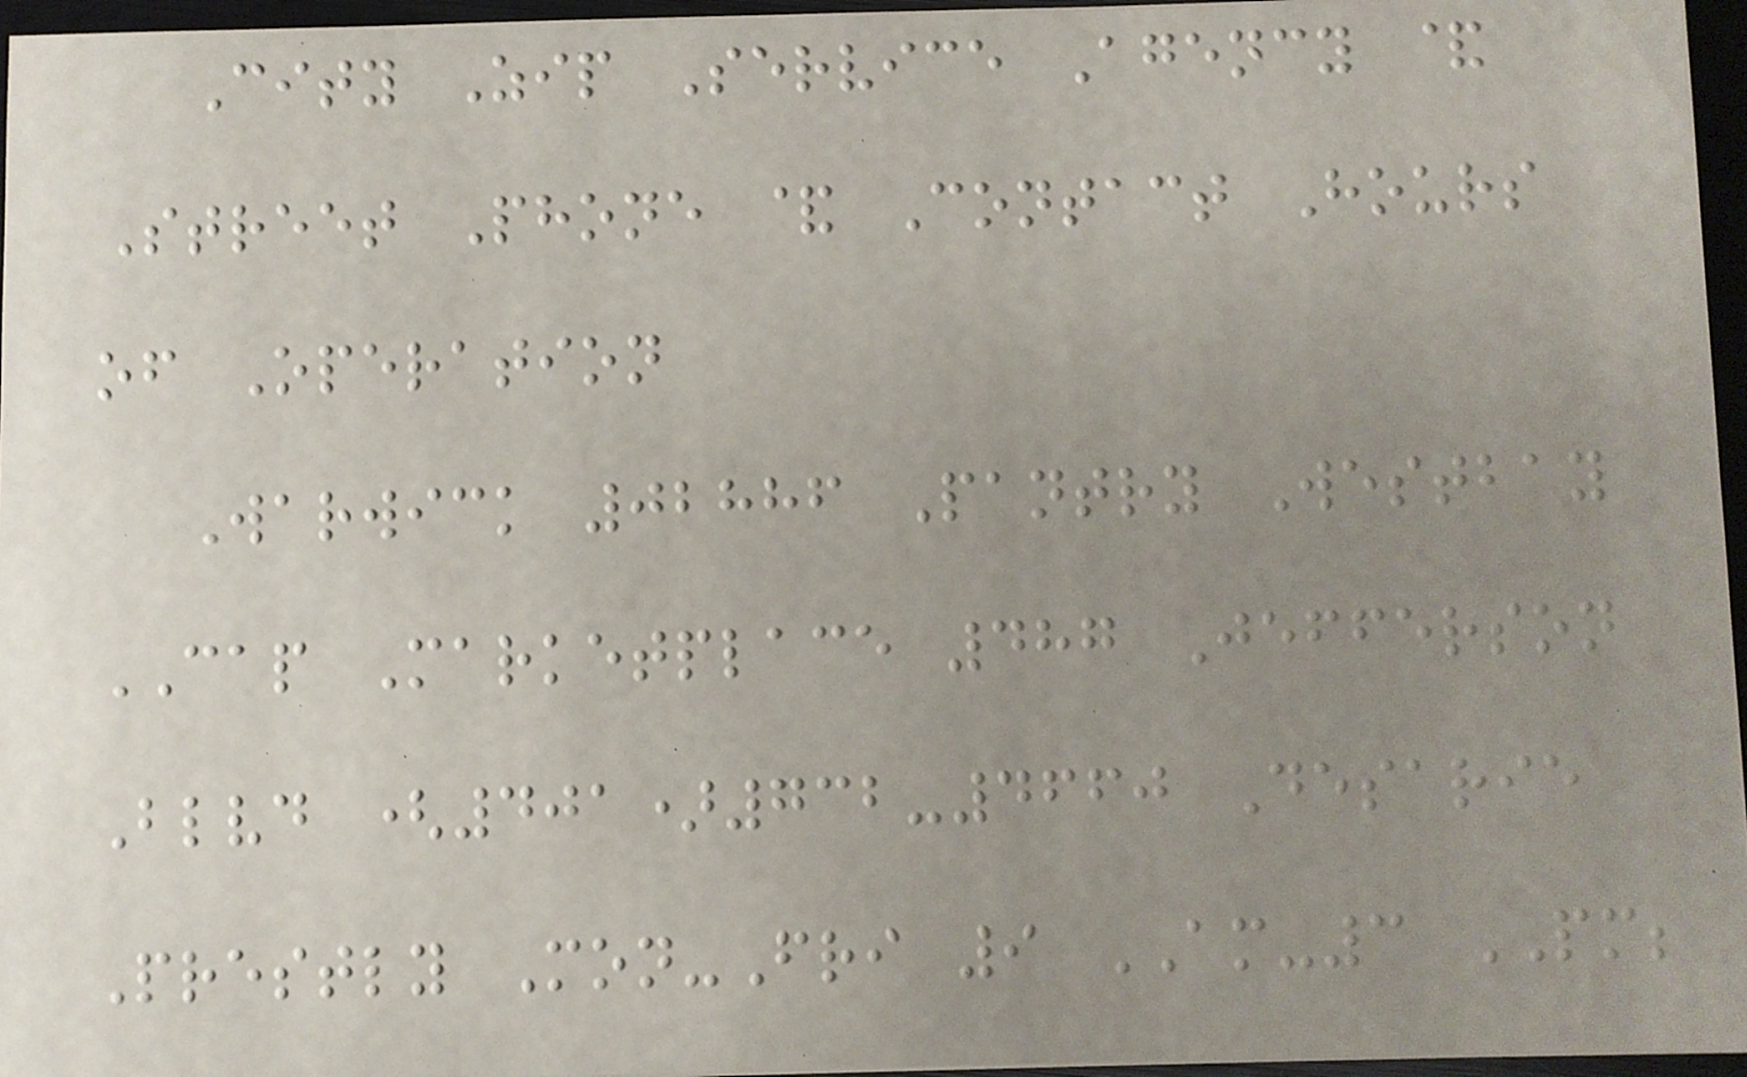City Zip Service Agency &
Street Phone & Contact Hours
of Operation
Warwick 02886 Pantry Westbay
CAP Marketplace 487 Jefferson
Blvd (401)732-4660 Desarie
Prestly Mon-Fri 9 AM-3 PM;
